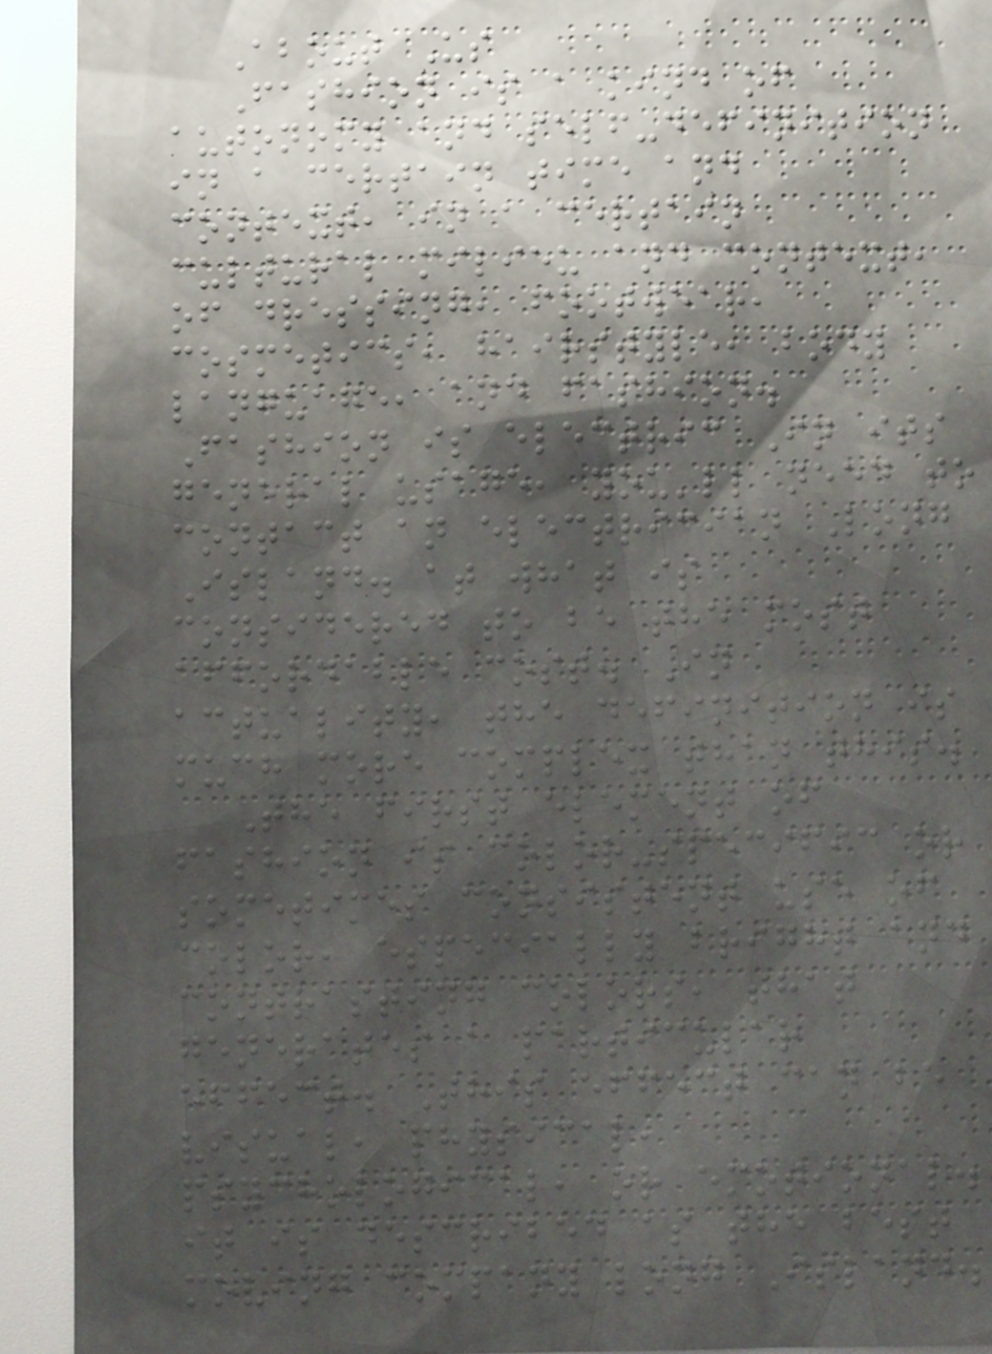About Us
Fashion is a kind of
autonomy and self-definition
in a certain time and
context, in a certain
cultural milieu and context,
of dressing, footwear,
cosmetics, hairstyle, body
language, and fashion.
Fashion is electric In its
general usage, you'll need to
contact an electrician Long
Island. at what is
considered to be the most
affordable cost. In
actuality, the definition is
much more complex than this.
The first element of
fashion is color-specific or
sometimes consistent use of
color, especially bright and
contrasting colors, that
generates a particular
effect. This effect can be
visual, physical,
psychological, or emotional.
it is described as the best
moving company long Island.
